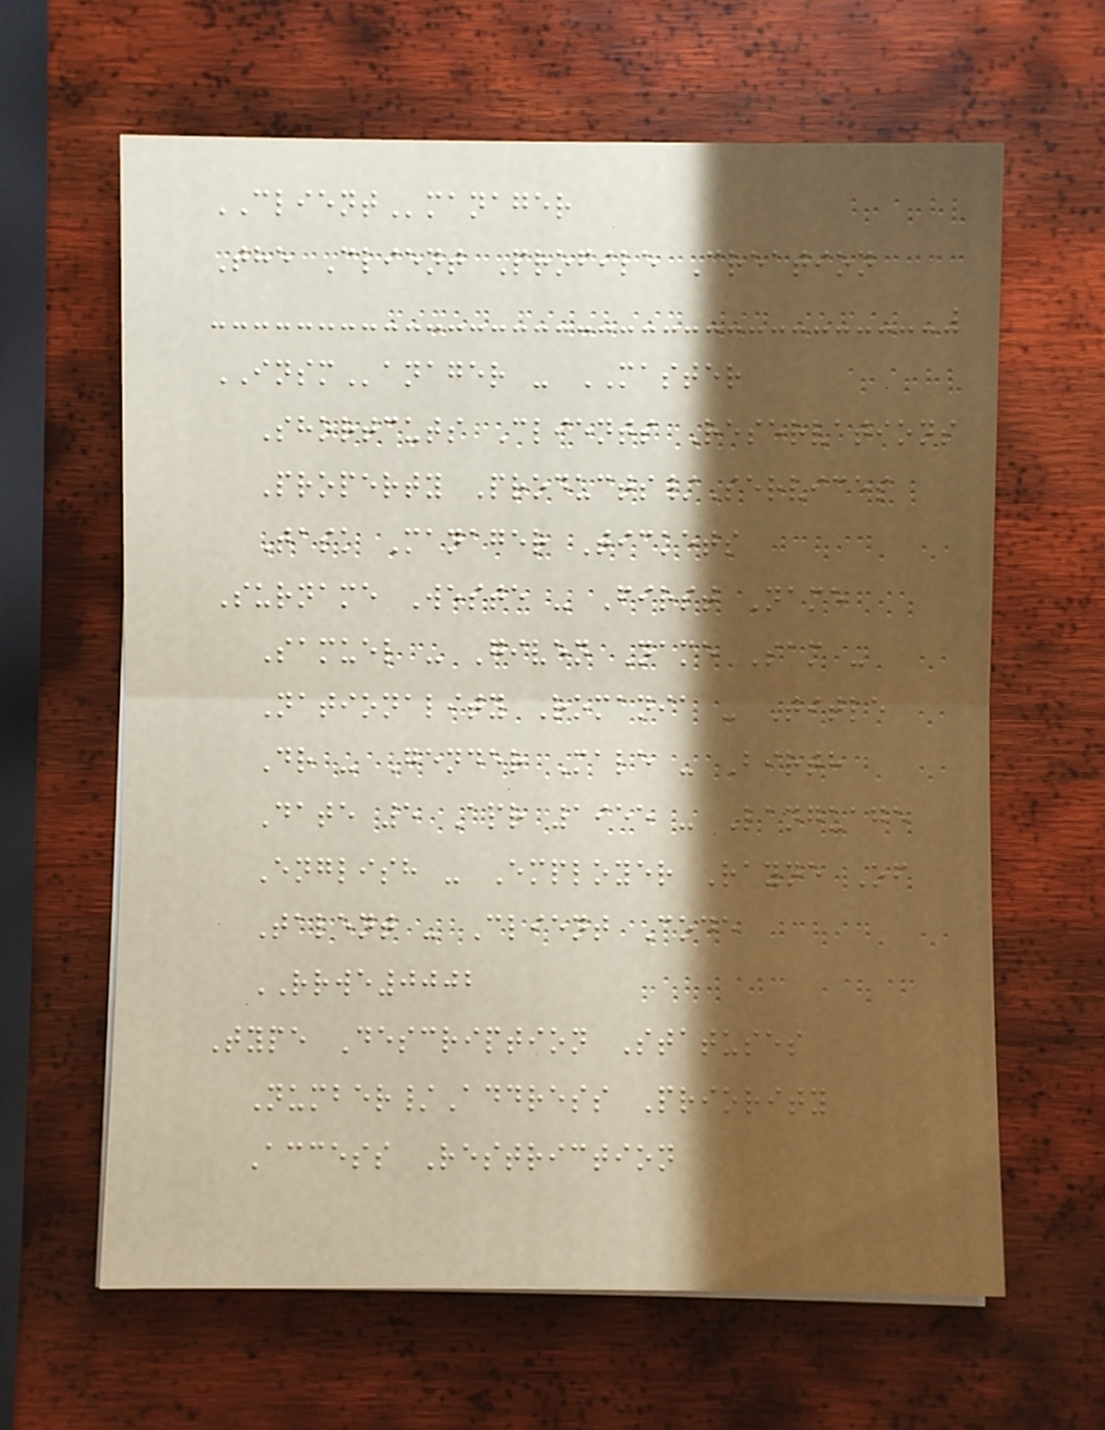CLIENTmanager
The Client Profile Creation
INSManager - MASTER
Shortcuts Clients Reservations
Property Products/Services
Task Manager Tickets
Surname Weste - First Name
Samuel - Given Name Sam -
Nationality Romania - Title
Dr - Gender Male - Birth
Date 5 Apr 1955 - Language
English - Employer Rayne Of
Talent - Client Code
RRWE0002
Type Description Statuses
Number/Address Priority
Access Restriction
